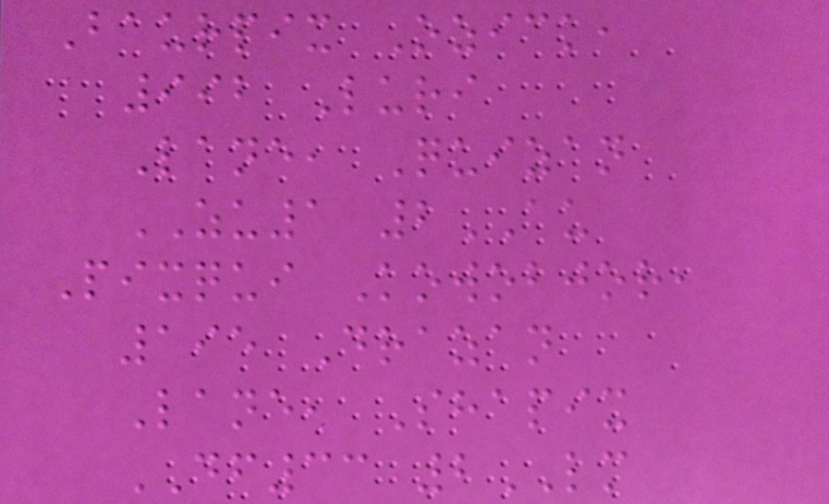Baurpix Ozick,
992 Luri
Lane, Quizan
ZU1 2AU
Pixqui Kowobjor,
195 Drazan
Lane, Shapix
DF33 2LM
